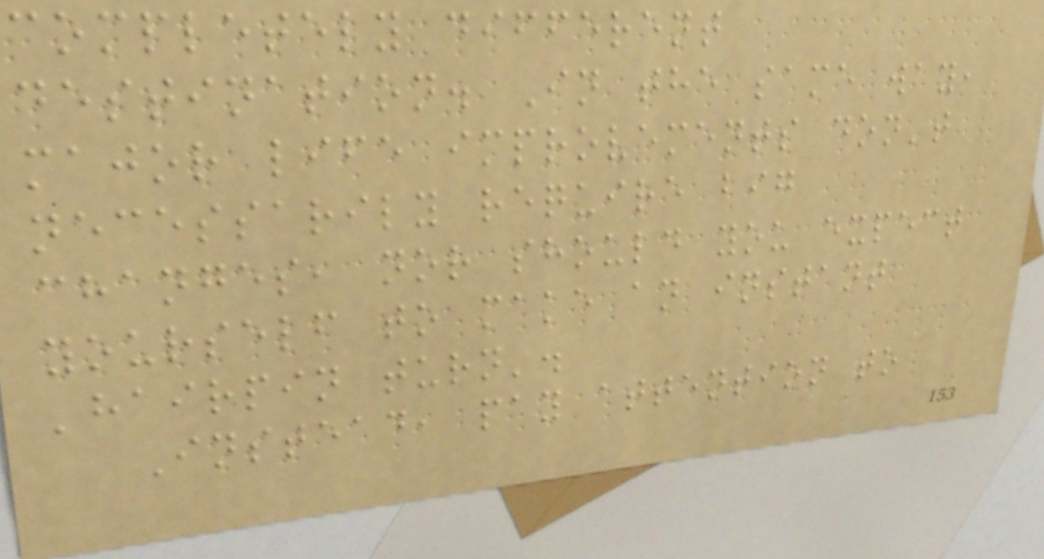completely different
destination. In the same way,
major life improvements don't
necessarily require big
changes, nor should you expect
yourself to make an instant
'hairpin turn'.
Instead, pay attention to
